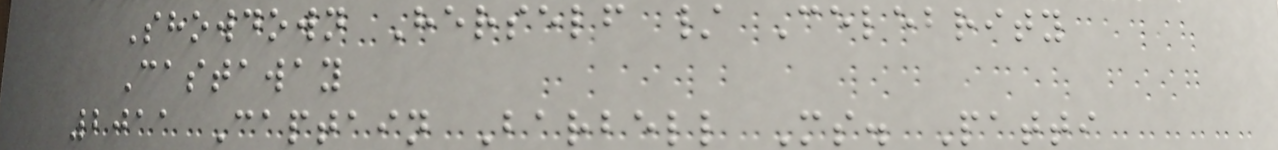Showdown Herself / Celebrity
Castaway
2011 Captain Barbell Ms. Patti
